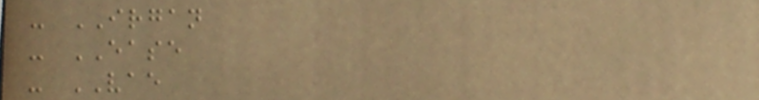- IRGAN
- EASE
- VAE
